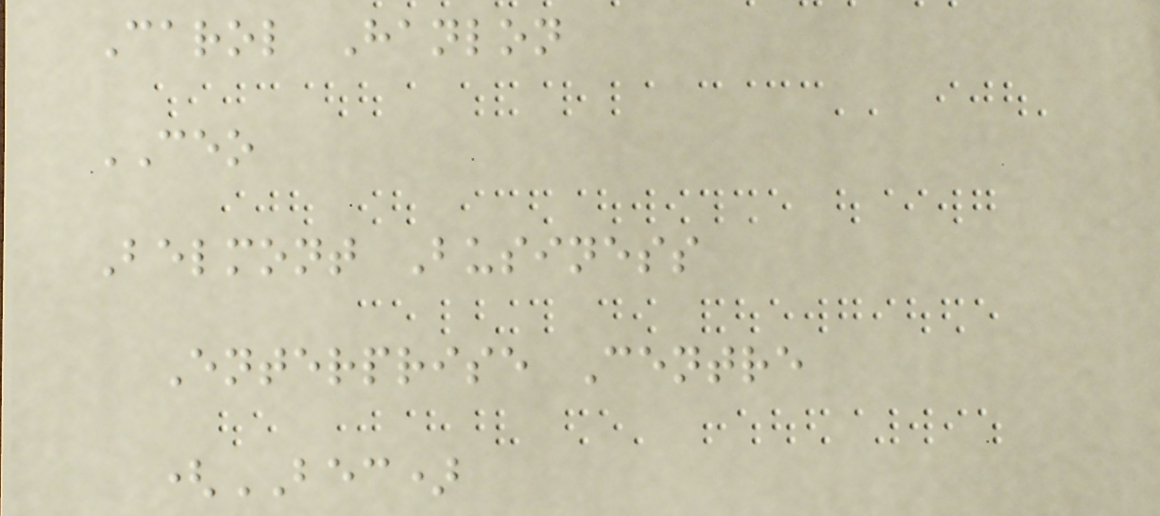Carol Hanlon
CEO
Belmont Business
Enterprise Centre
(BEC)
